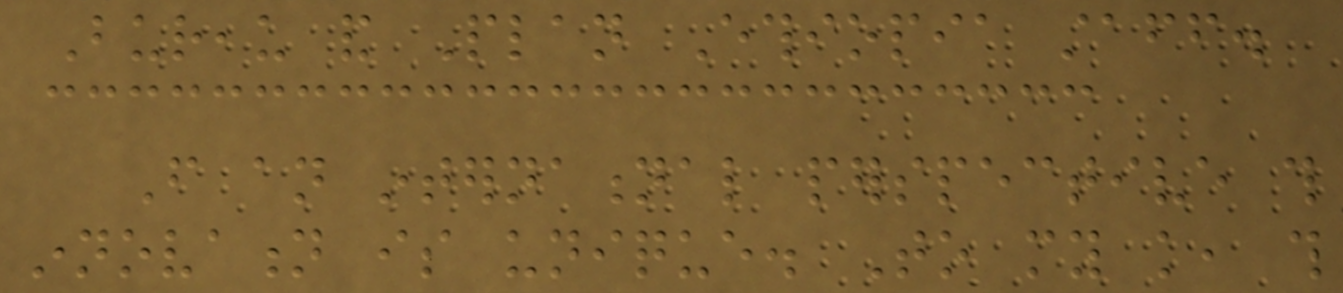Bureau and Plan Ethiopia staff.
From an international perspective this
innovation is unique. To my knowledge, this
